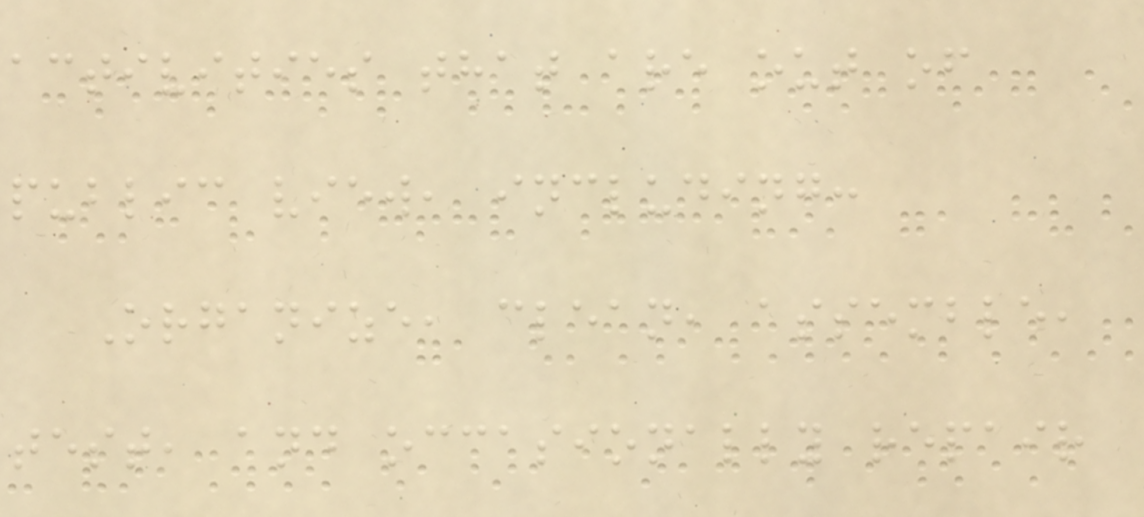activities that are out of
public view, including:
Organize, clean, assemble,
test, and occasionally repair
